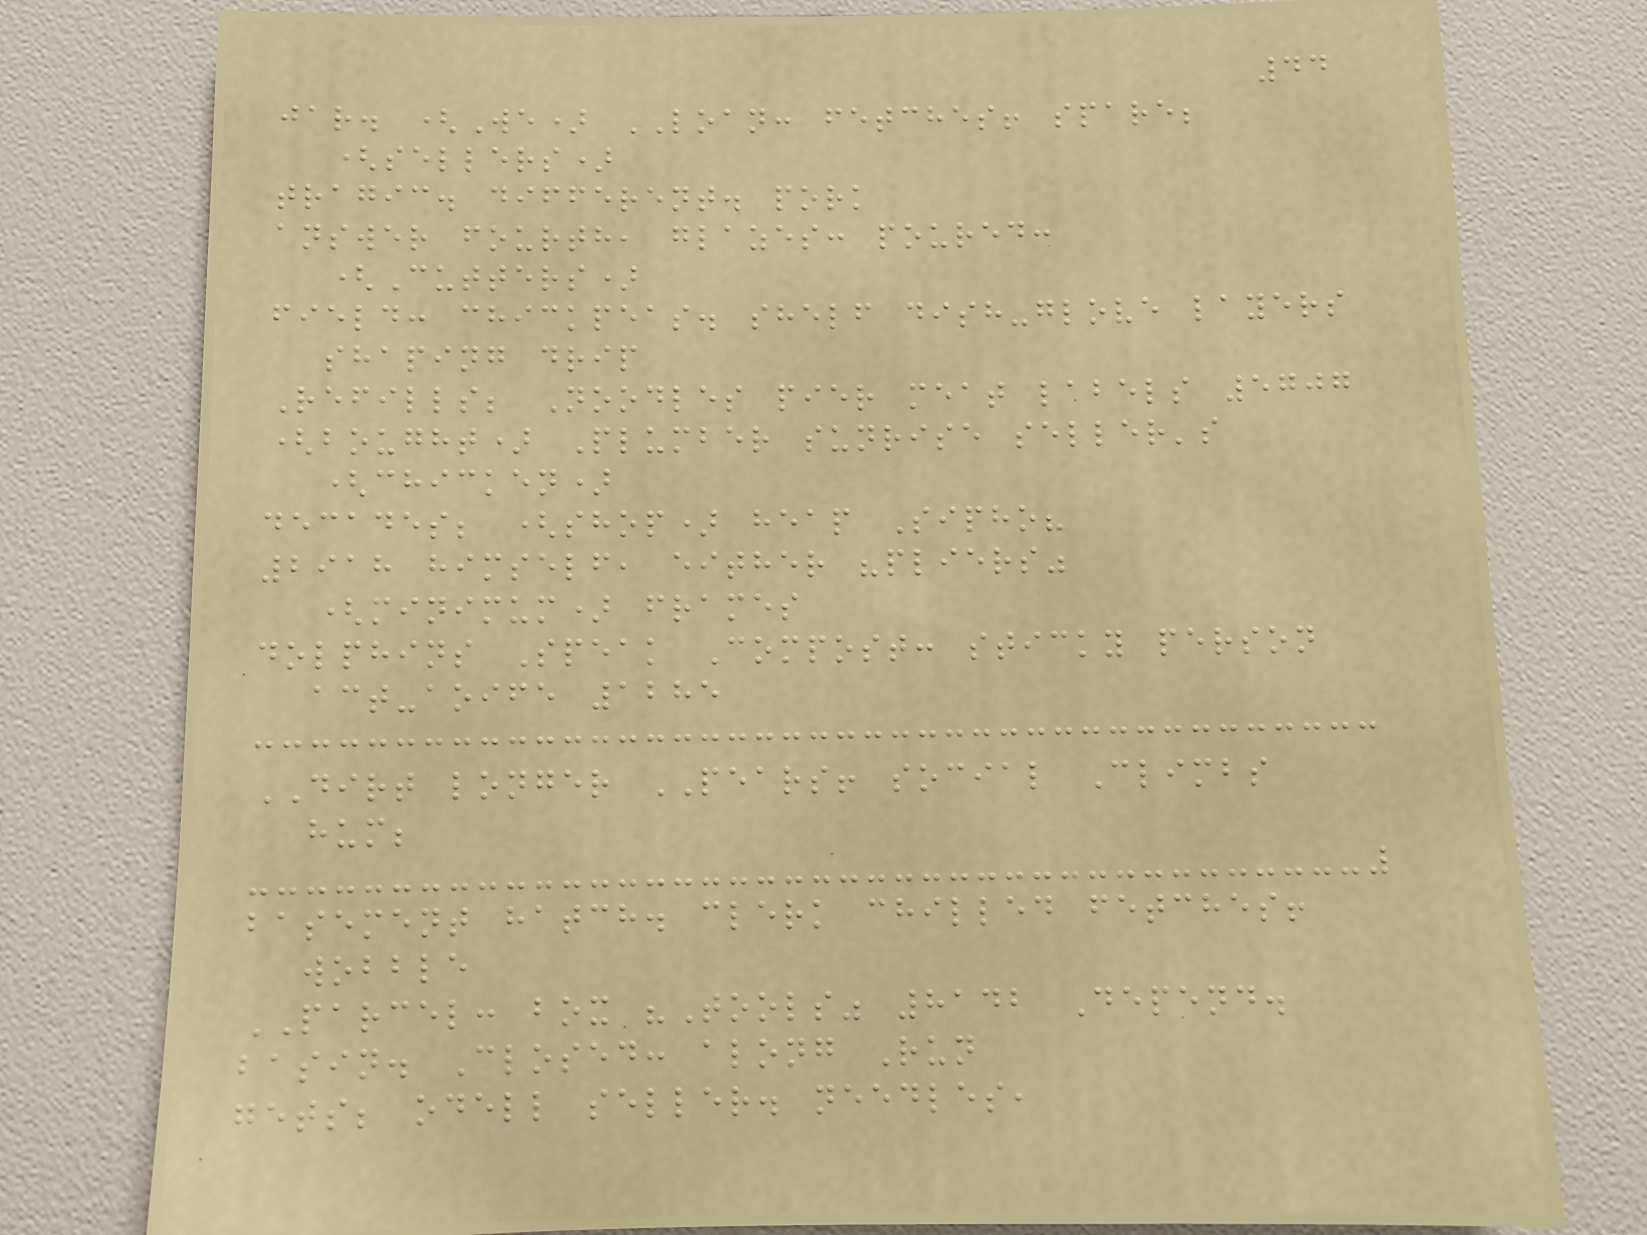44
jar. (We) LOAN: fetches! spare;
(sellers)
tragic. different. pork
answer fourth, glazes: poured:
(Cutters)
field: chickpeas. shelf dish-glove layers
shaping drip
Refills; Noodles pier meat labels 5707
(bought) Plumber sunrise seller's
(chicken)
decades; (shop) heap Sipho?
2918 himself, either "pliers"
(minimum) frames
dolphins Speak Compost: sticky person
act-aoife 1285
DIRT longer PEARS! social Climbs
hum;
basement hatch. clerk chilled fetches!
wobble
PARCEL: box "Tools" 8142 Depend.
basin. Closed: along Run
gets; odell seller. needles,
